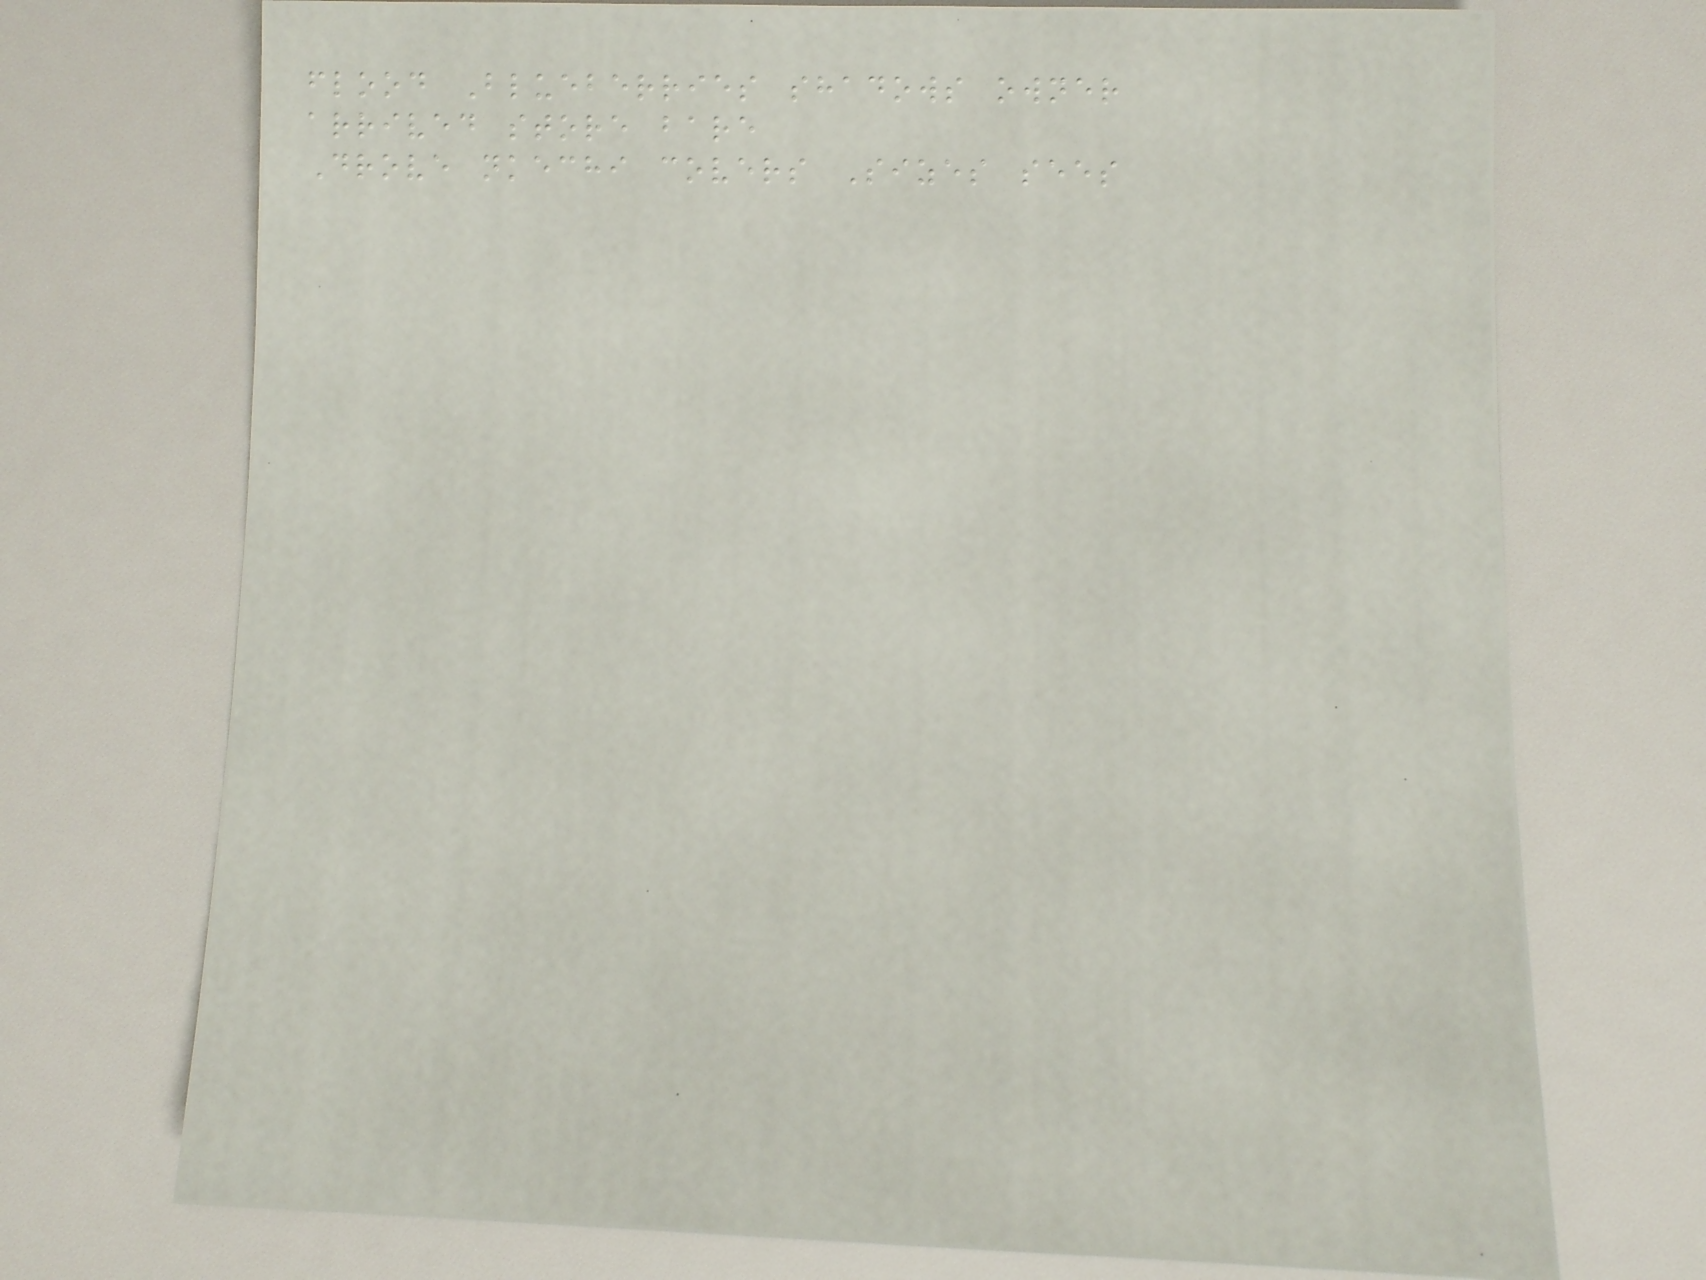flood Blueberries shadows owner
arrived store bare
Drove nkechi covers Sizes sees
